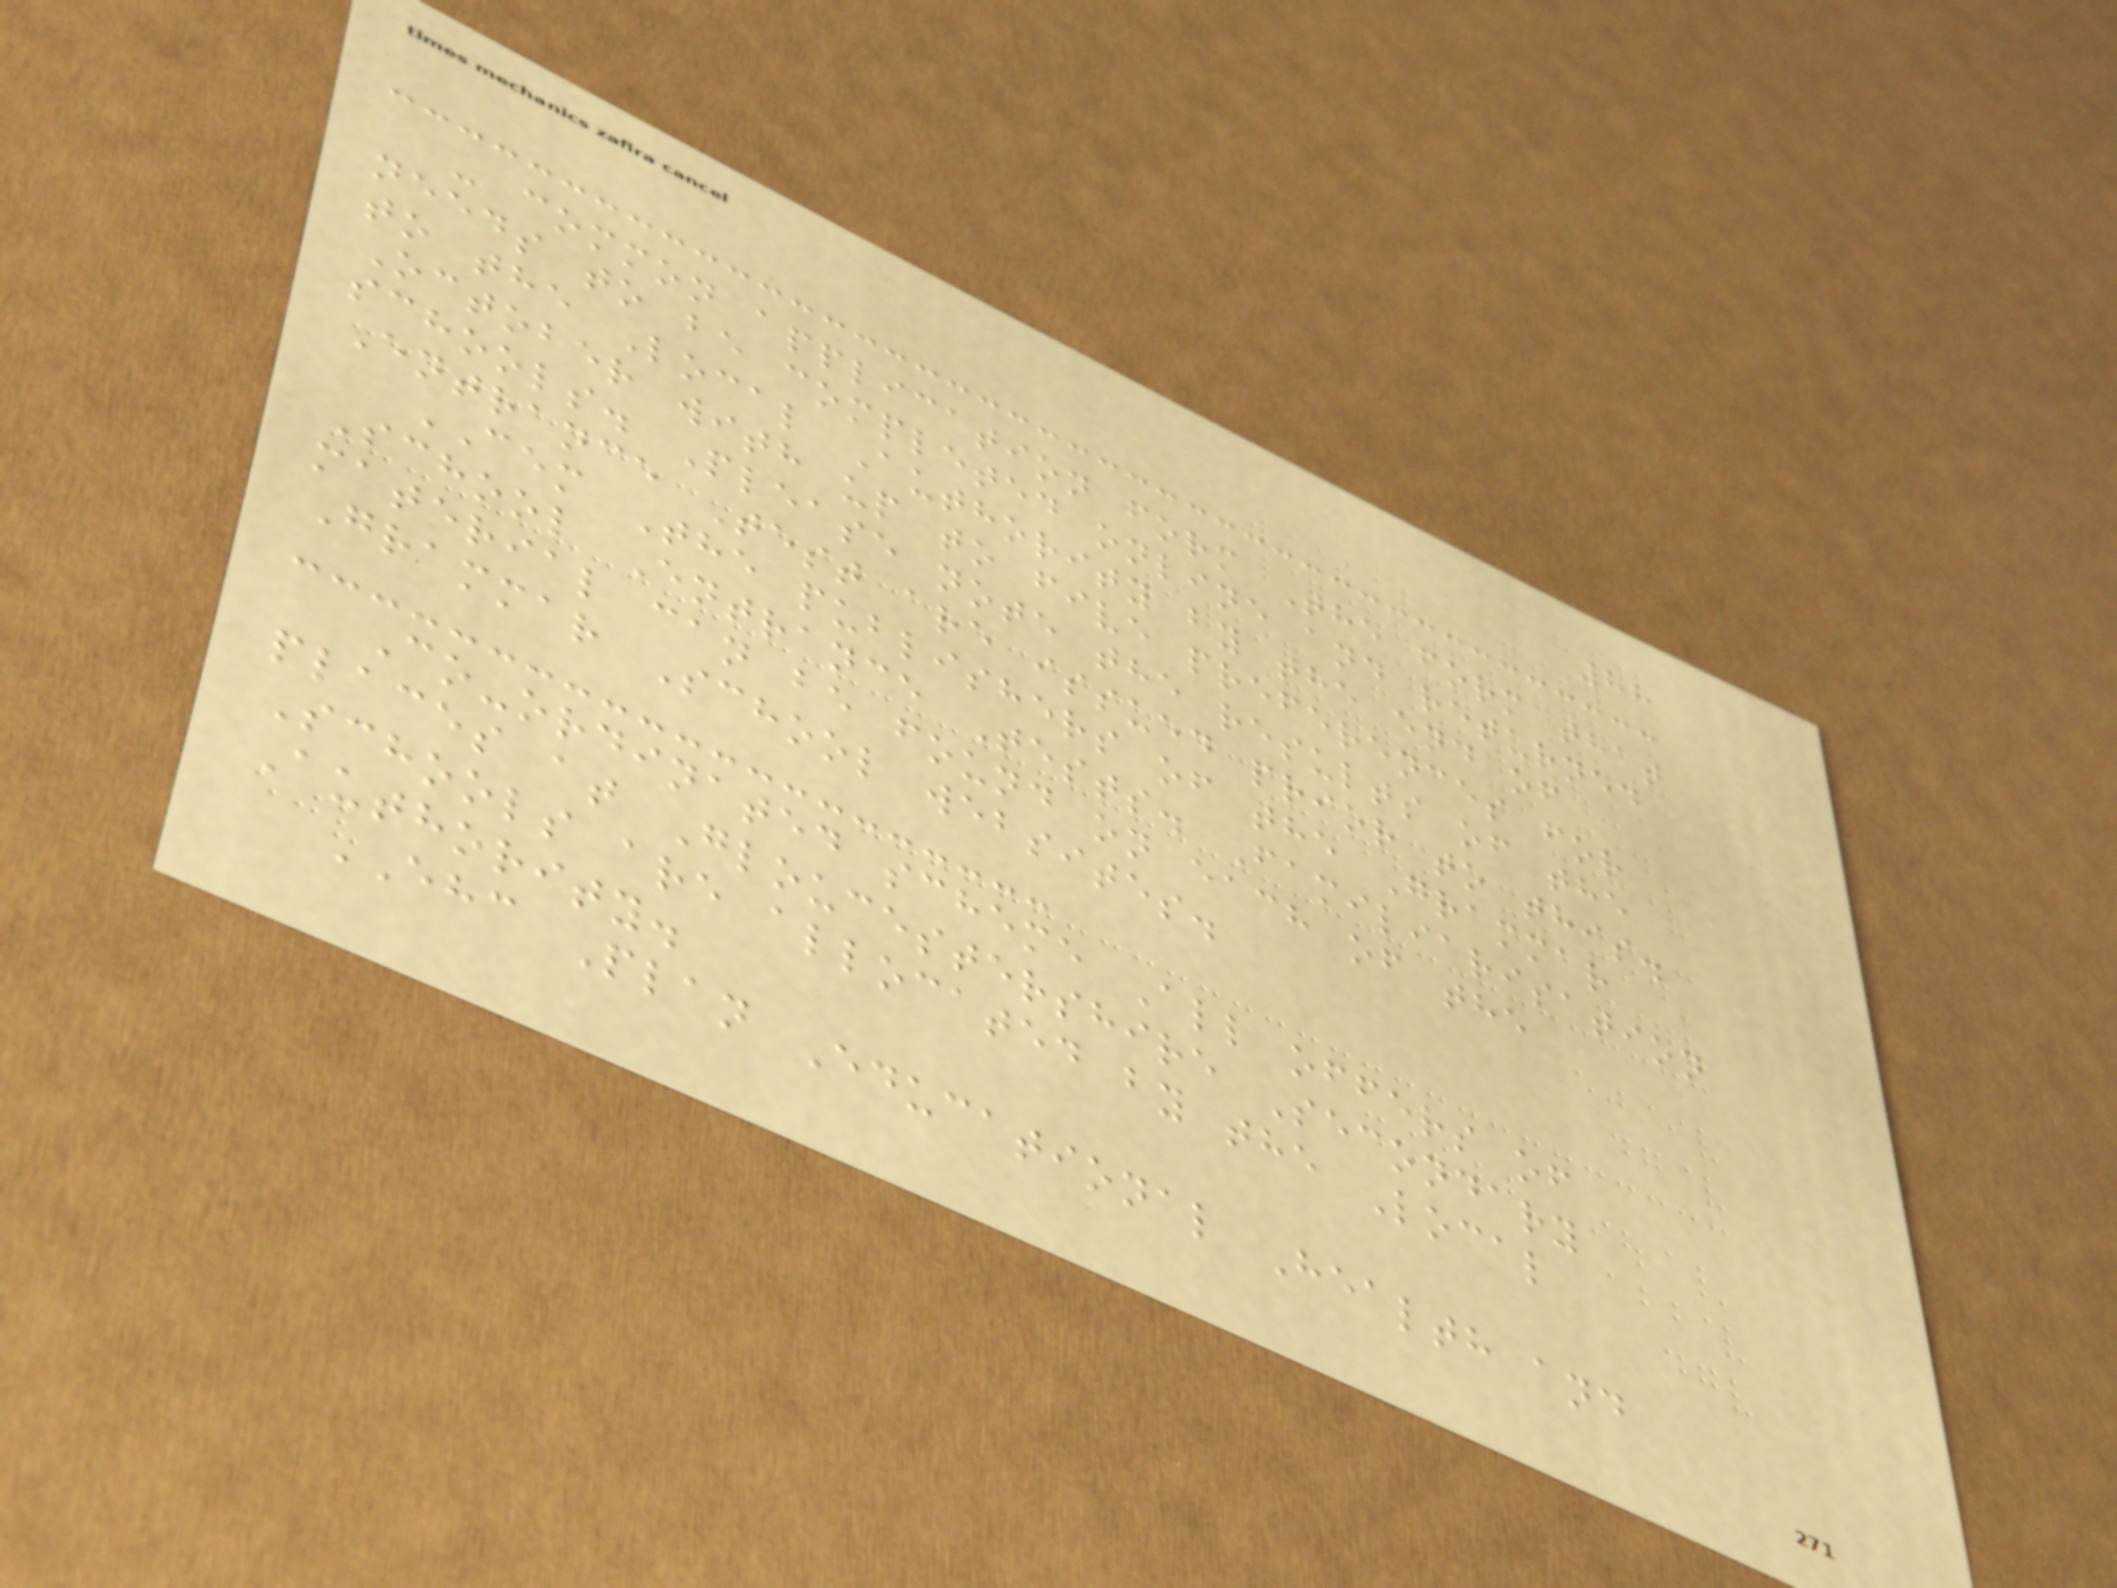88
- common application form The form that
needs to be completed online and returned
to the Local Authority by the end of
October with up to five preferences for
schools. Please note the results of the
Entrance Test are issued prior to this.
CEM The publishers of the Grammar
School Entrance Tests. Familiarisation
material can be found on each of the
Grammar School websites.
Co-ordinated scheme All offers of
places at Gloucestershire Secondary
Schools are allocated by the Local
Authority.
EHC Plan Educational Health and
